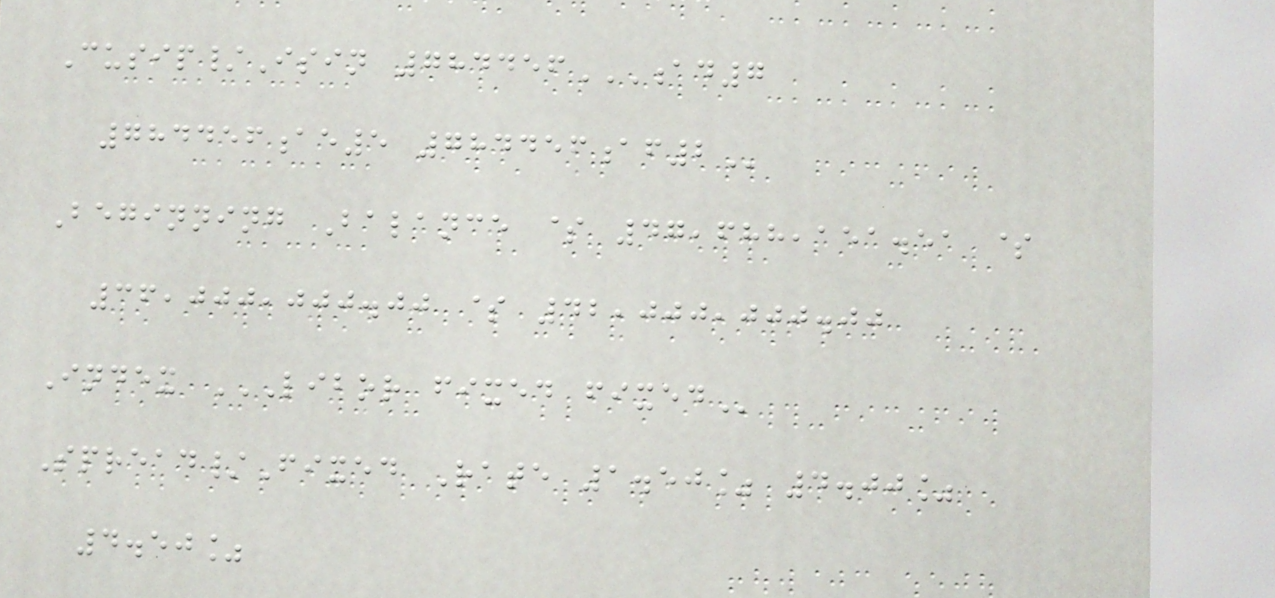Cusip/Isin 784456AD7
784456AE5 784456AF2
Beginning Balance $ 47,688,151.51 $
36,000,000.00 $ 42,000,000.00
Index LIBOR FIXED FIXED
Spread/Fixed Rate 1.50% 4.00%
4.50%
